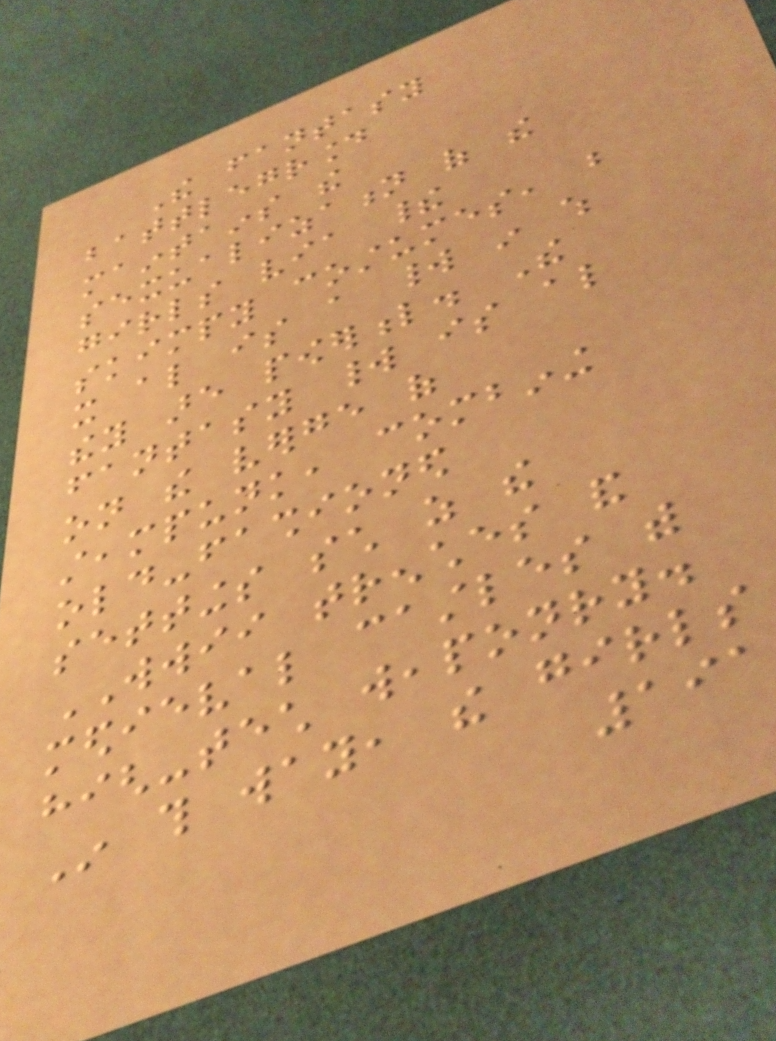The fantasy
battleground
maintains the
sexualization of the
girls via their
skimpy costumes, but
it also is a world in which
they are powerful. The
fantasy world is also
on the verge of
steampunk, combining
old-fashioned
settings such as the
WWII trenches and
medieval castles with
high-tech weaponry.
In this way, the girls
191
